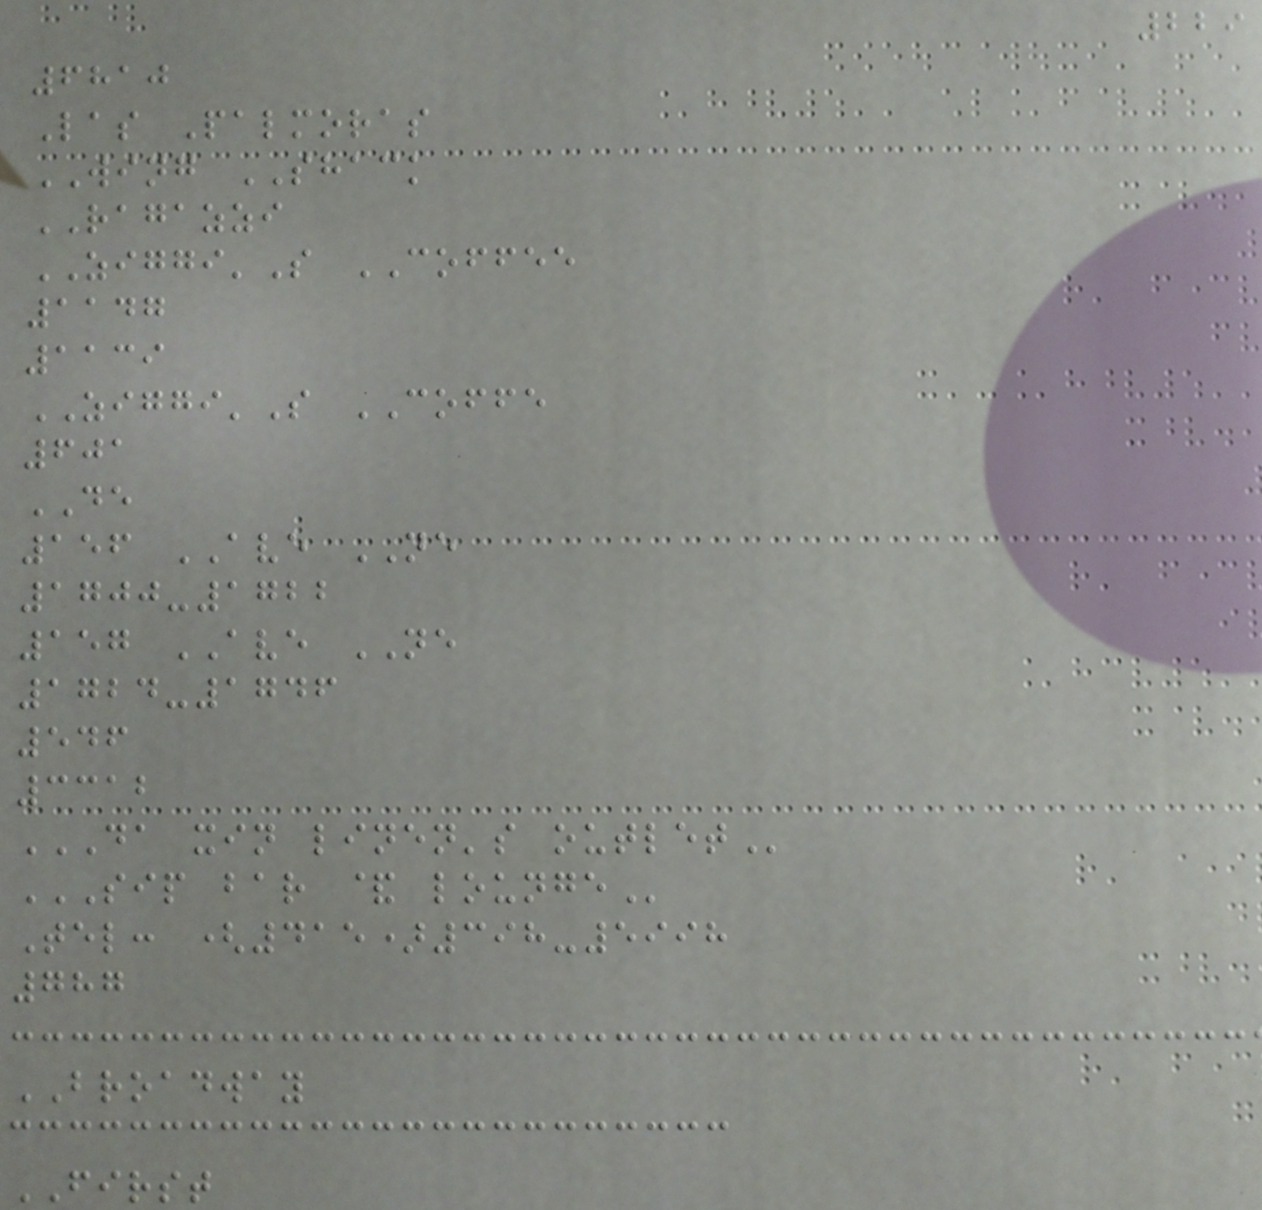229
6810
Las Palmoras
WING SHACK
RAGAZZI
ZIGGI'S COFFEE
1147
1139
ZIGGI'S COFFE
601
DE
156 AVE NE
1700-1722
157 AVE NE
1724-1746
546
3312
DA XIN LINEN'S OUTLET
SIP BAR & LOUNGE
Tel: (415)398-5998
787
BROADWAY
FIRST
